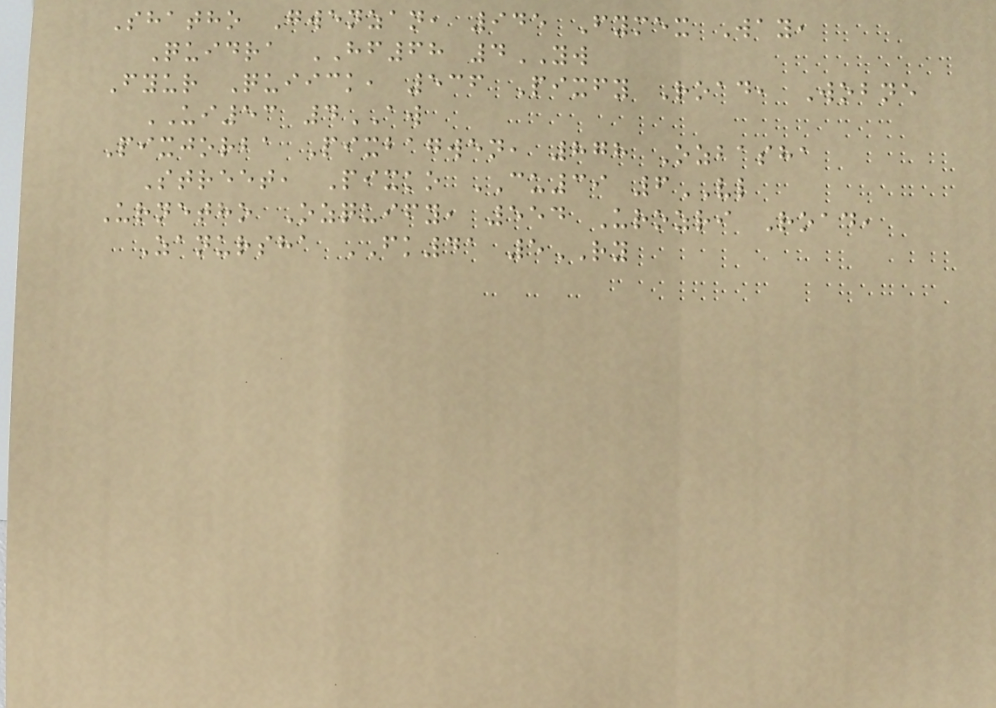Shatho Gwenzan, 945 Fymex Way,
Quidra HF68 4YW
Fyur Quiick, 536 Pixfy Road, Wobne
UI53 4AW
Pixjorba Pixbagwen, 878 Ozbasha
Street, Pixko CU39 6VL
Urnetho Ozquify, 554 Urozri Road,
Zanursha FK41 5RY
